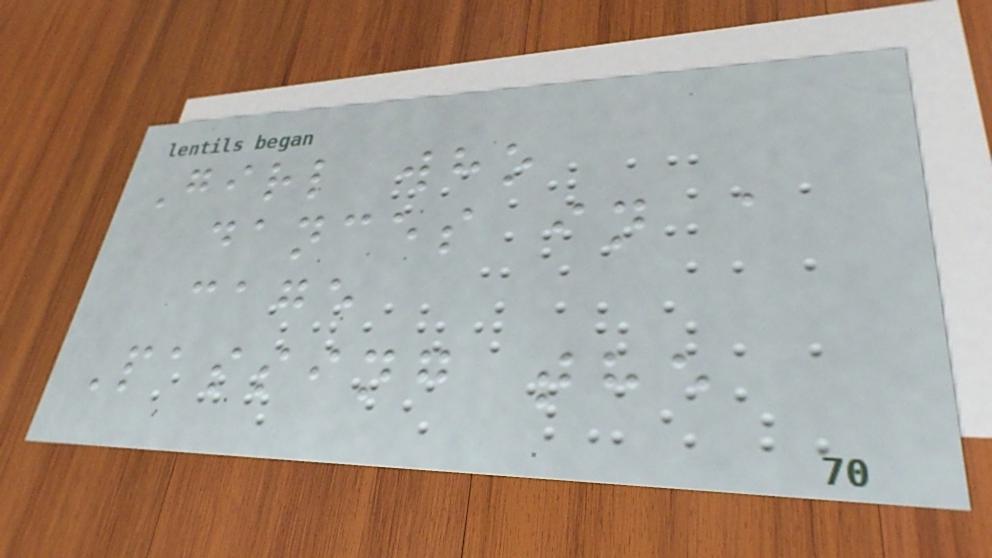Girl who
dances in a
cage
Passing the
